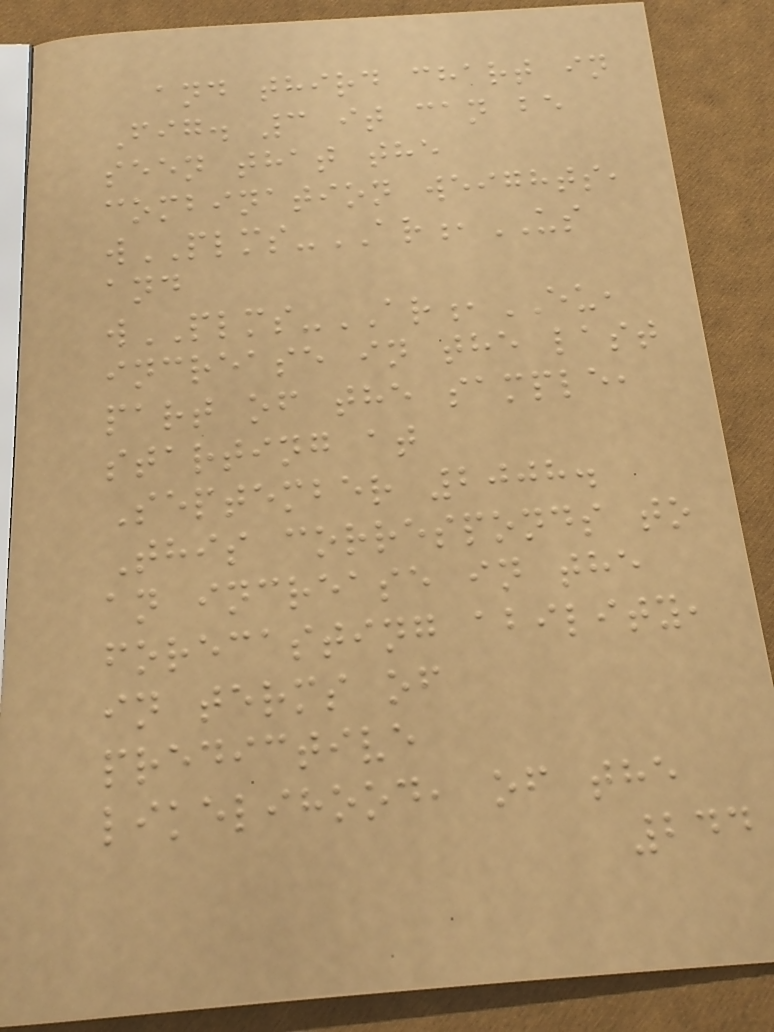and third chart in
Fig. 3 it can be
seen that the
combination weights,
wPLMS-AR,US
and
wPLMS-AR,EU,
increase in the last
part of the sample,
starting at
September 2008.
This corresponds to
an increase in the
forecasting ability,
in terms of
predictive
likelihood, of the
244
